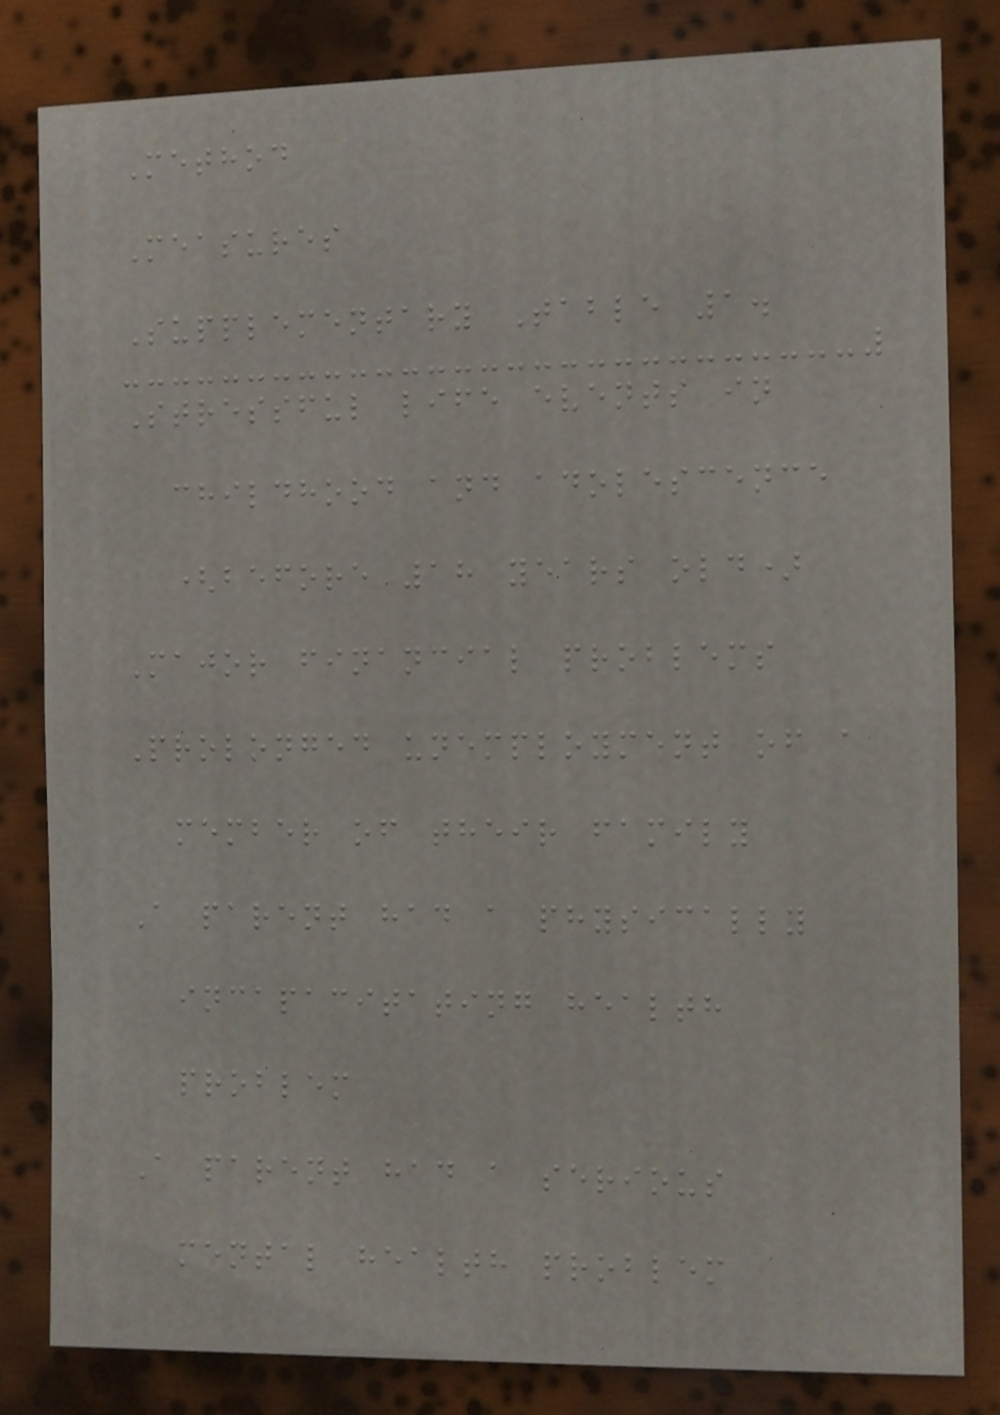Method
Measures
Supplementary Table 1.
Stressful life events in
childhood and adolescence
(before 18 years old)
Major financial problems
Prolonged unemployment of a
member of their family
A parent had a physically
incapacitating health
problem
A parent had a serious
mental health problem
